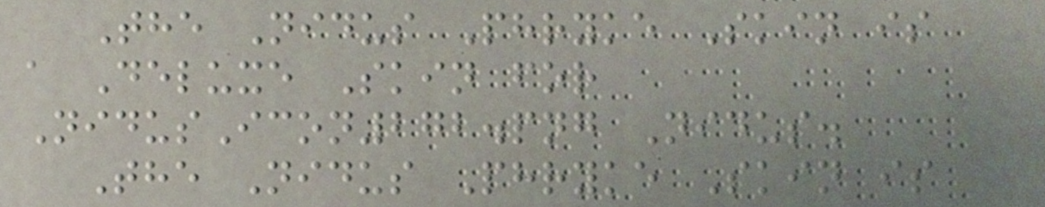The Nidus Phryke Skin is
a Deluxe Skin for
NidusIcon272.png Nidus.
The Nidus Phryke Skin is
